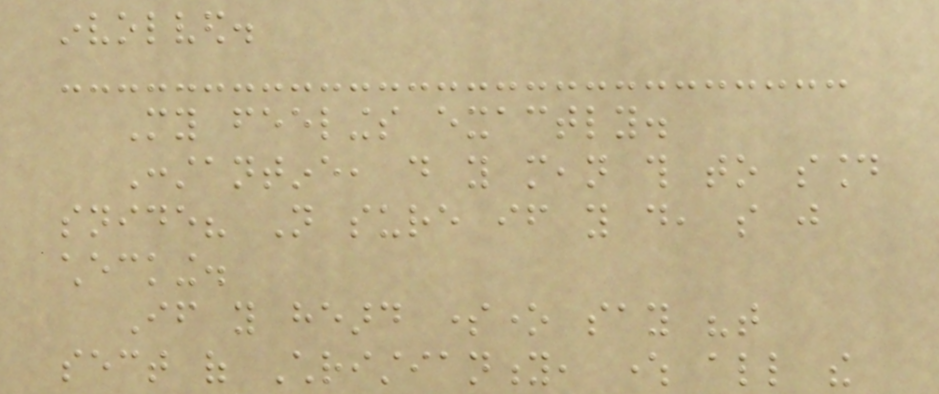involved.
My feelings exactly.
Constantine, do you mean this to sound
snide? Not sure if you do, so just
checking.
If you heard someone say "that
sect of Christianity, where all the
